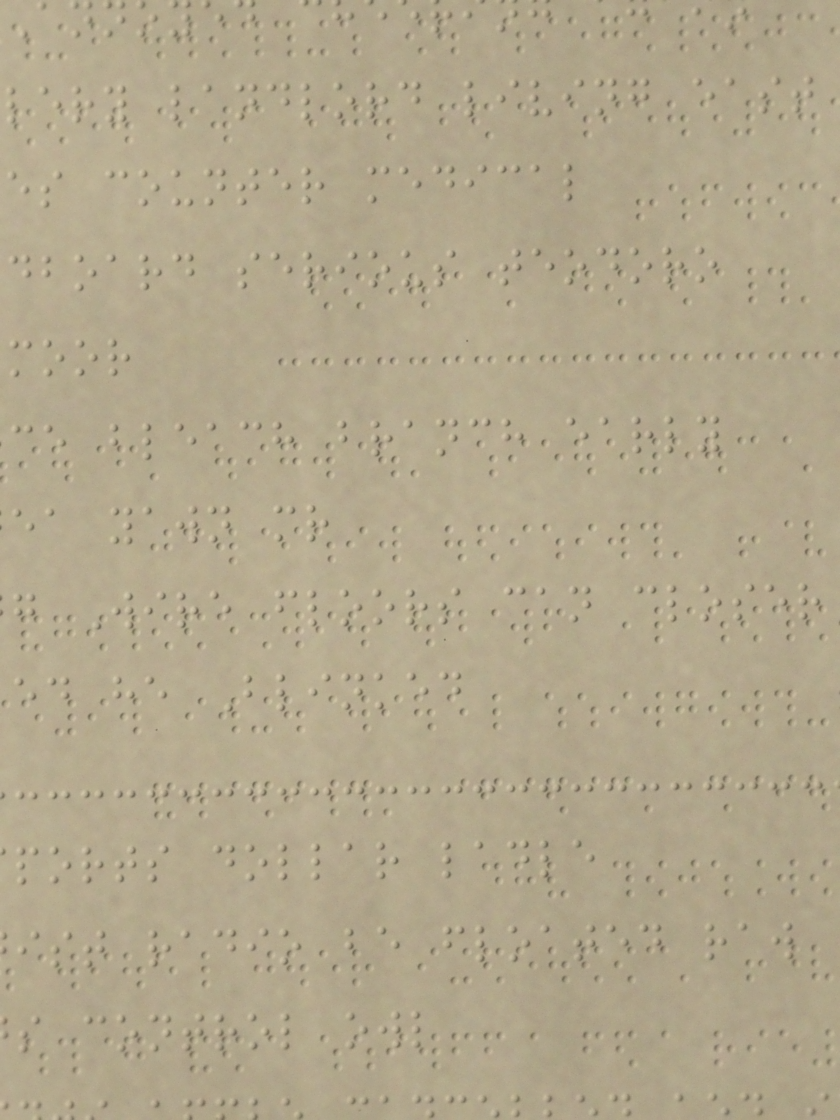lery landlord living east
es counter medical
dboard serious teodoro
moor
ce bleach branch early
ea yawn mr
g Wire floors can closer
ed he Blinked
ports dollar ladle
ist radio be floated raw
s control owl
